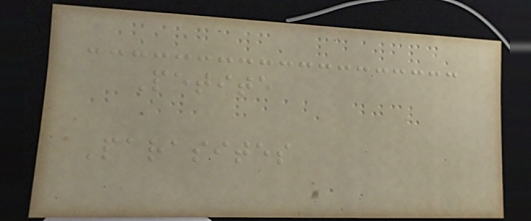Petite
Parasites
